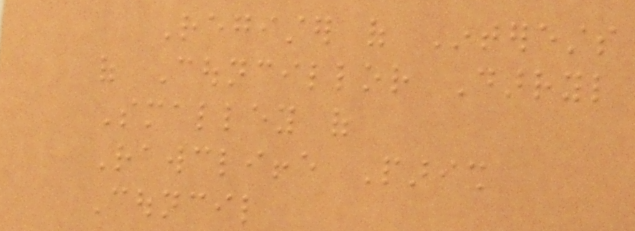Register of Interests
of Councillor Darryl
Smalley of
Rawcliffe Parish
Council
